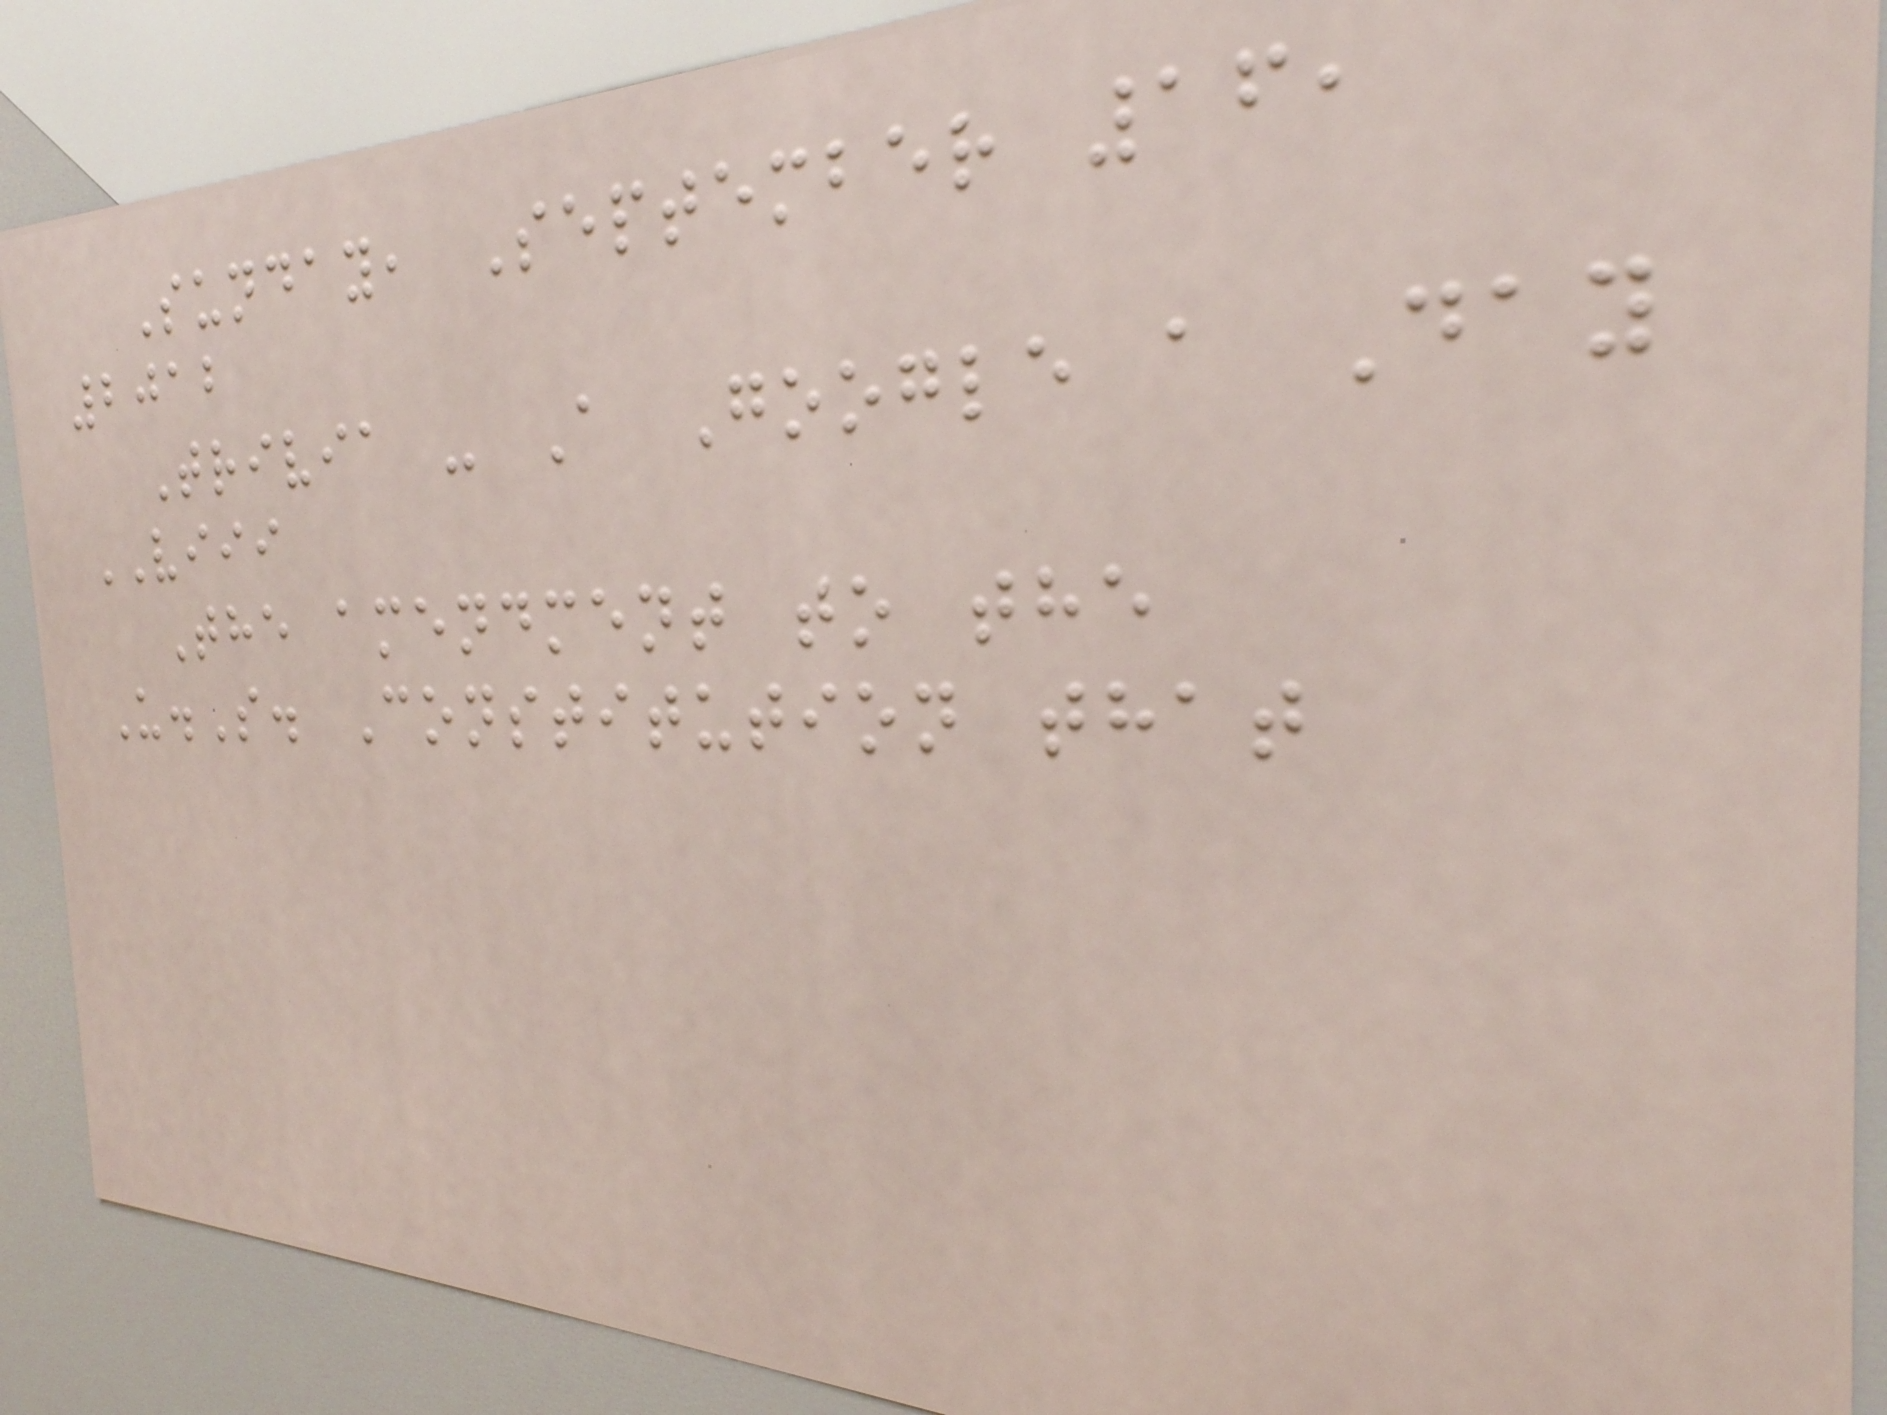Sunday, September 16,
2012
Trivia - A Google a Day
VIII
The amendment to the
U.S. Constitution that
